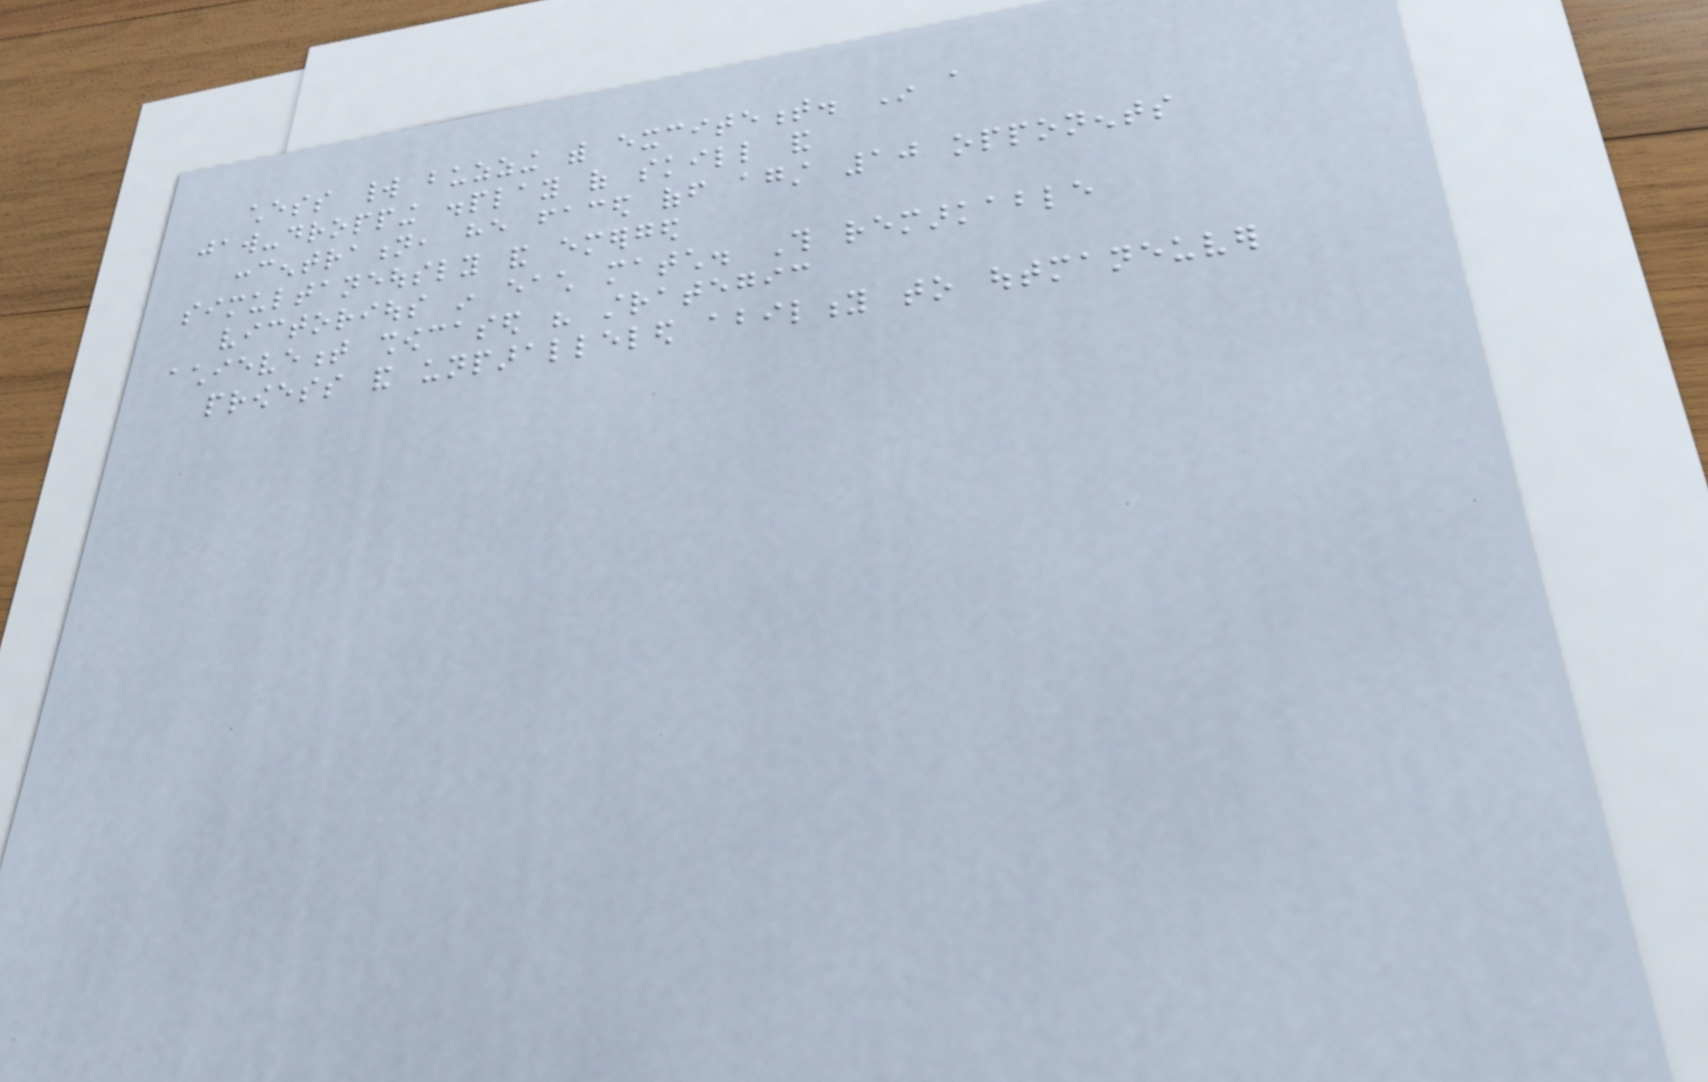chess world buzzing with excitement. In a
jaw-dropping display of skill and
concentration, he faced off against 10 opponents
simultaneously and emerged
victorious in each match. This remarkable
achievement showcased his strategic
prowess and unparalleled ability to outmaneuver
